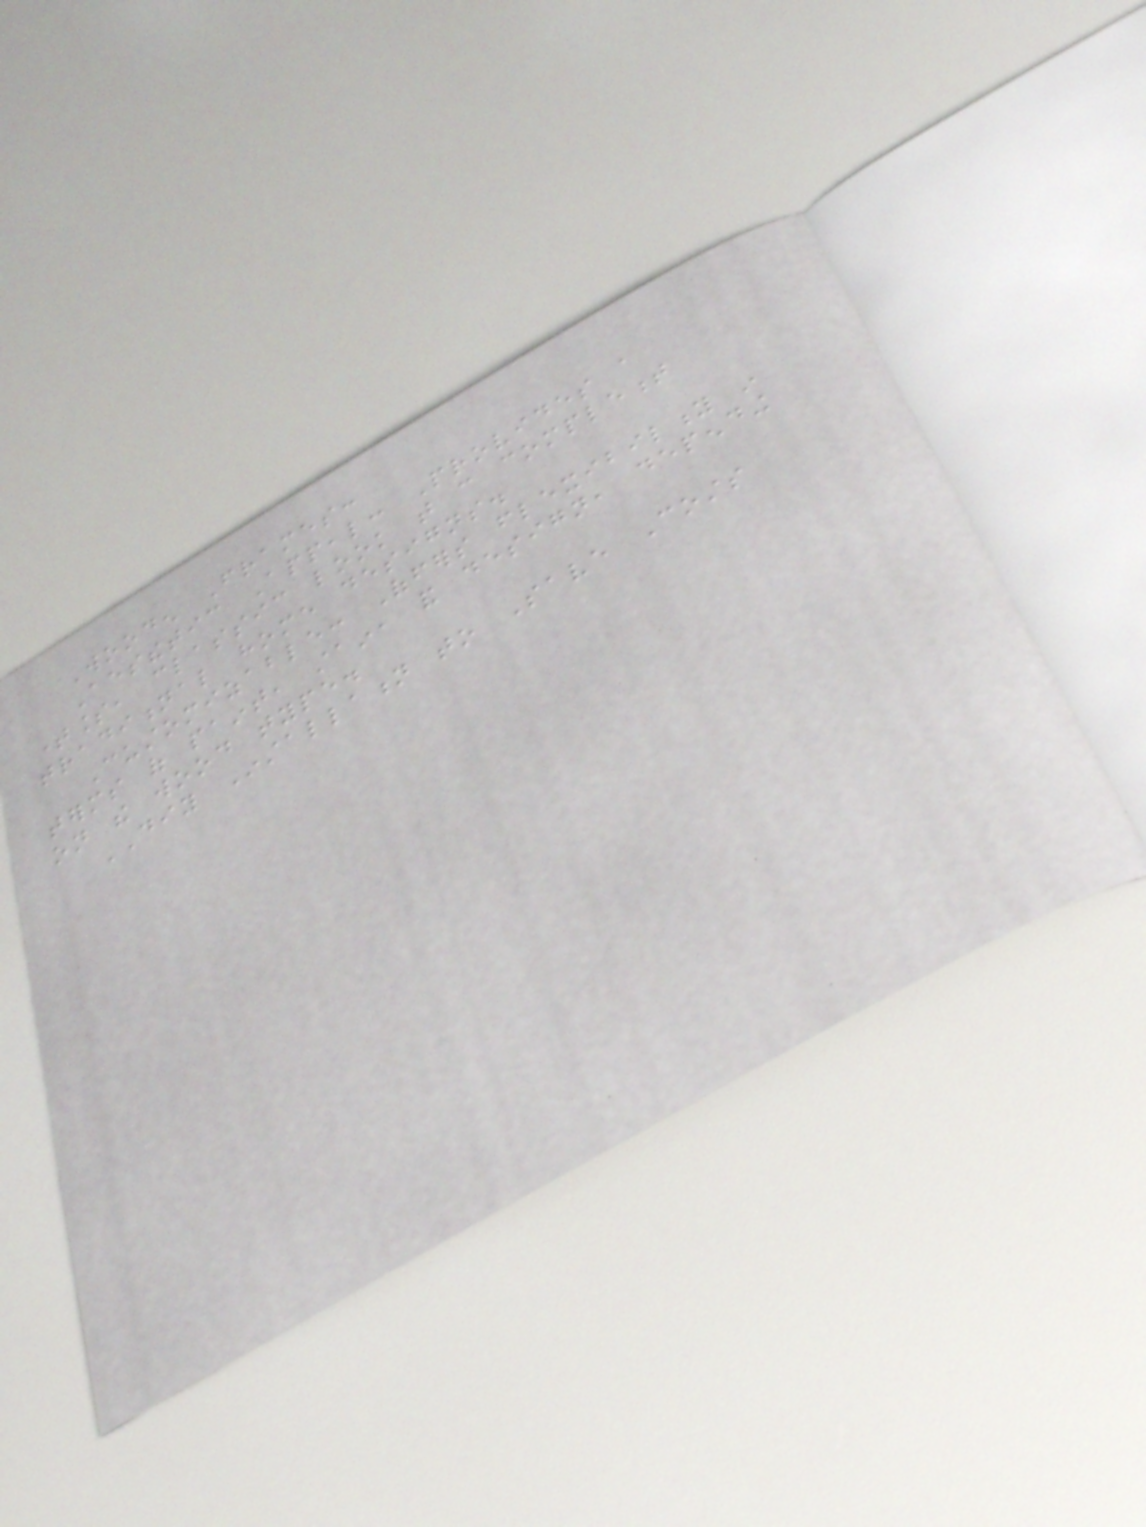Wooden Frames:
Aesthetic Appeal: Provides a
timeless, classic look that can complement
traditional home designs.
Customizable: Offers flexibility in
terms of paint, stain, and design, depending
on the wood type.
DIY Installation to Save Costs
